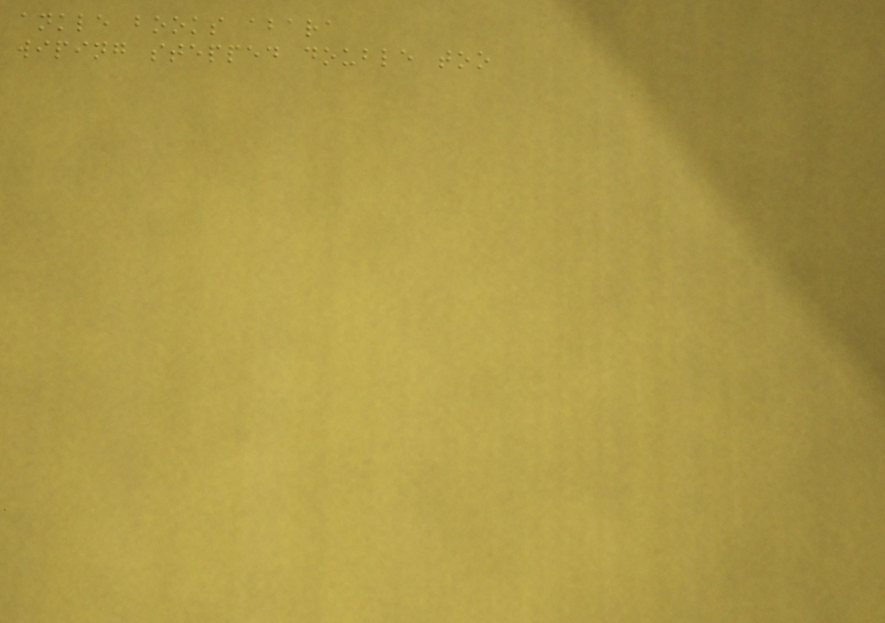ankle books abara
wiping stepped double too
